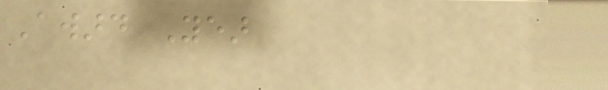Award Year
